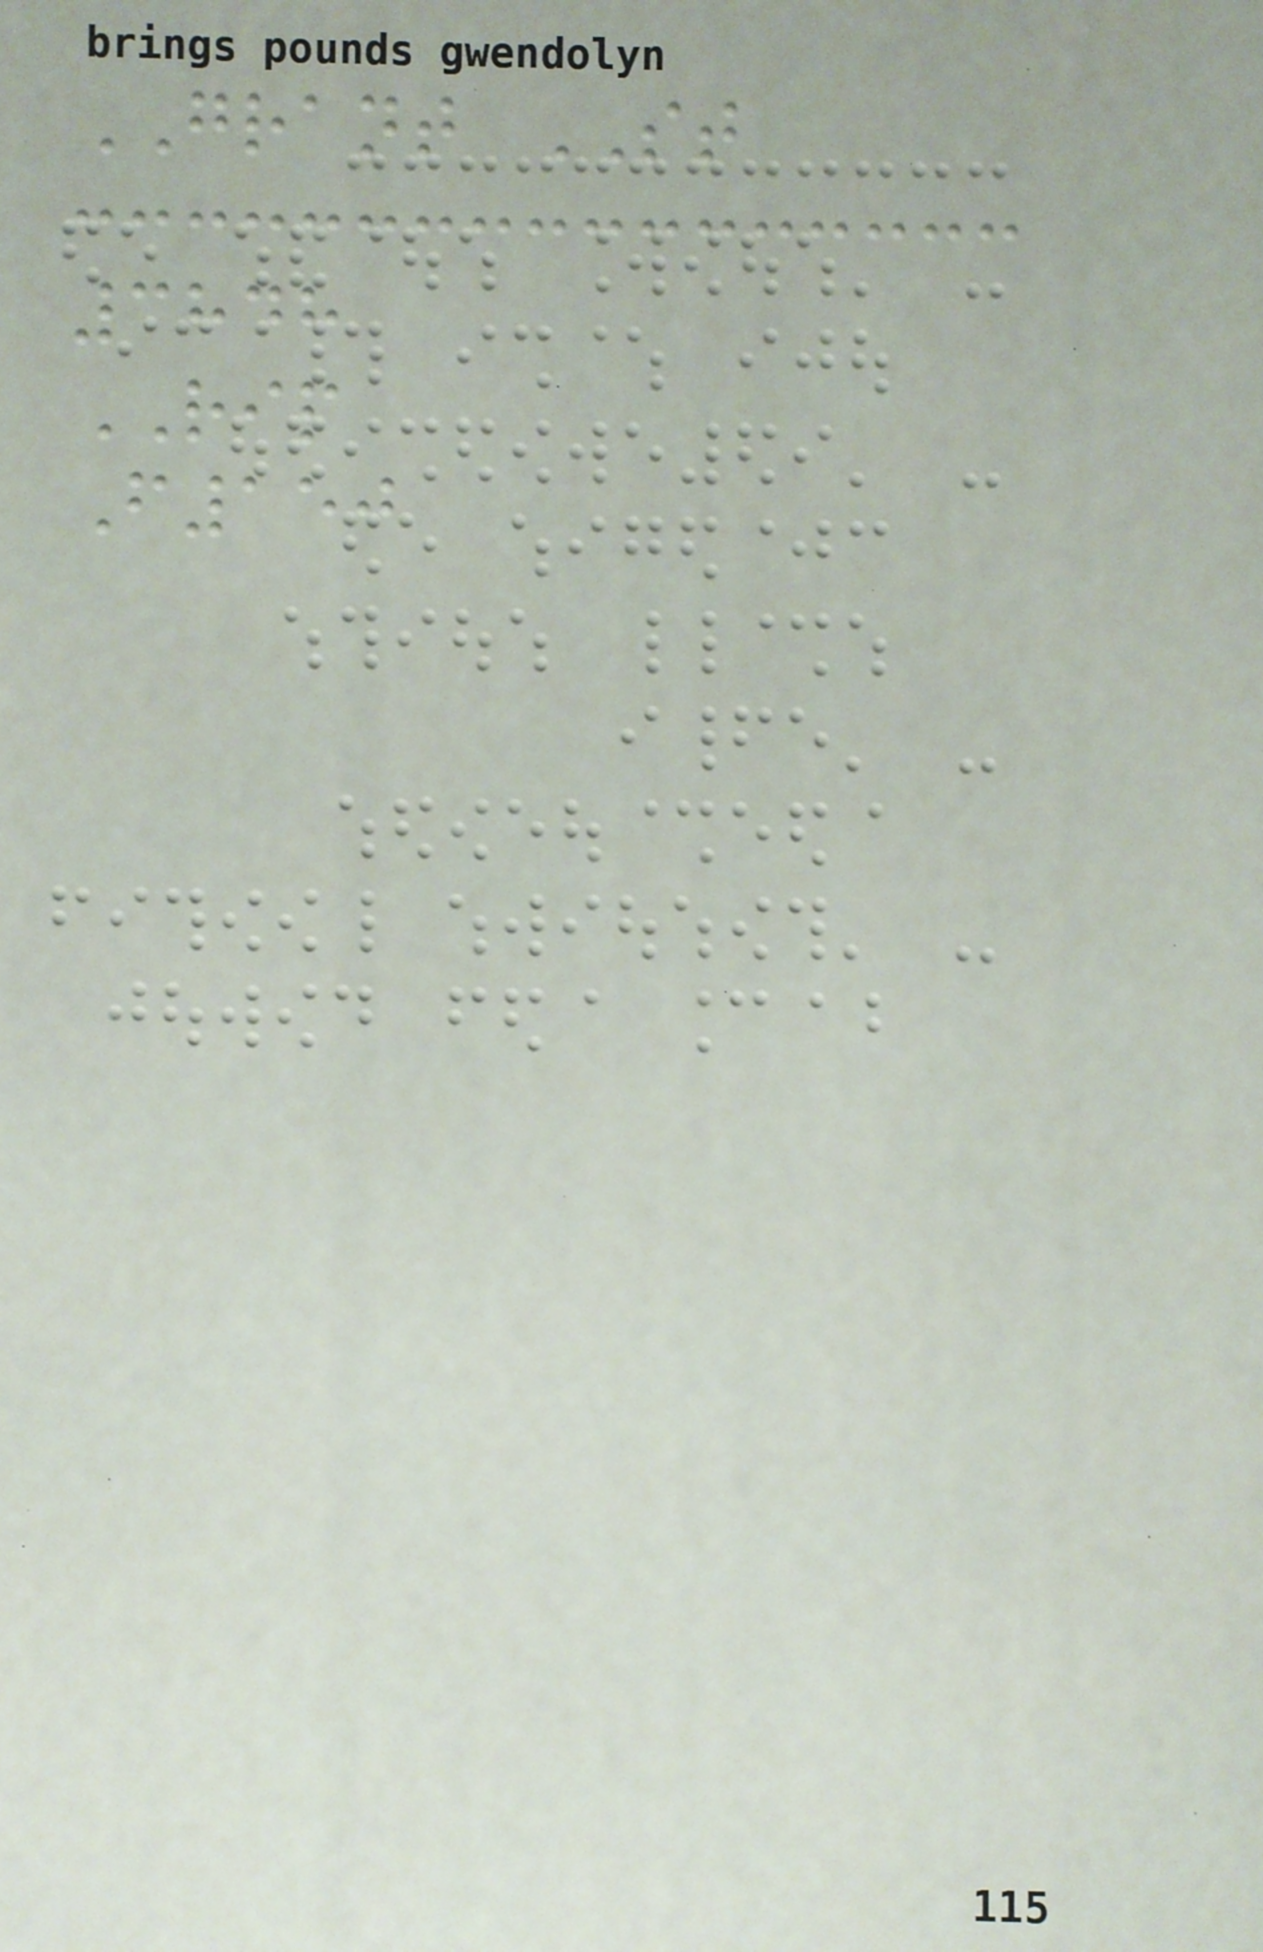GRANT ST
3848
RIP
F150
